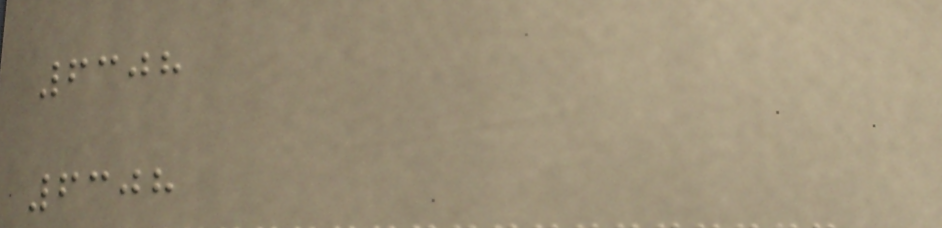6308
6308
